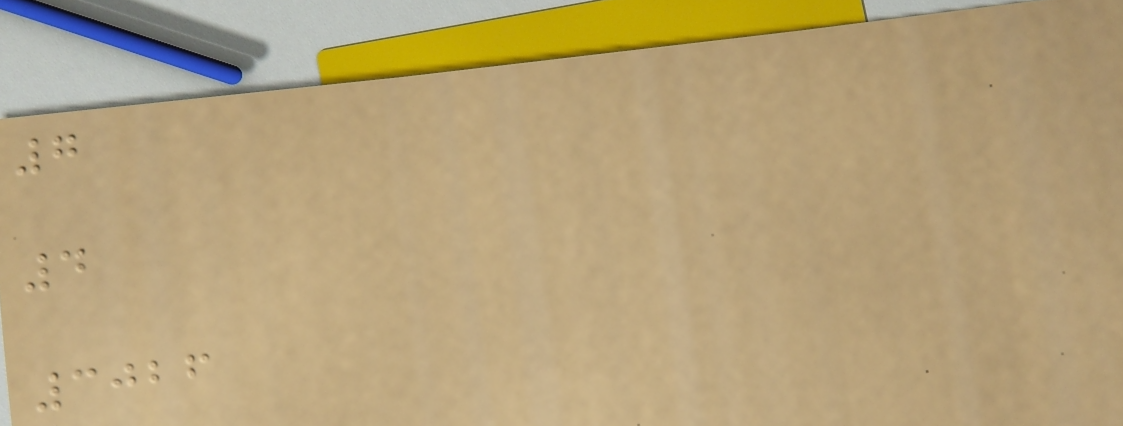7
4
3026
